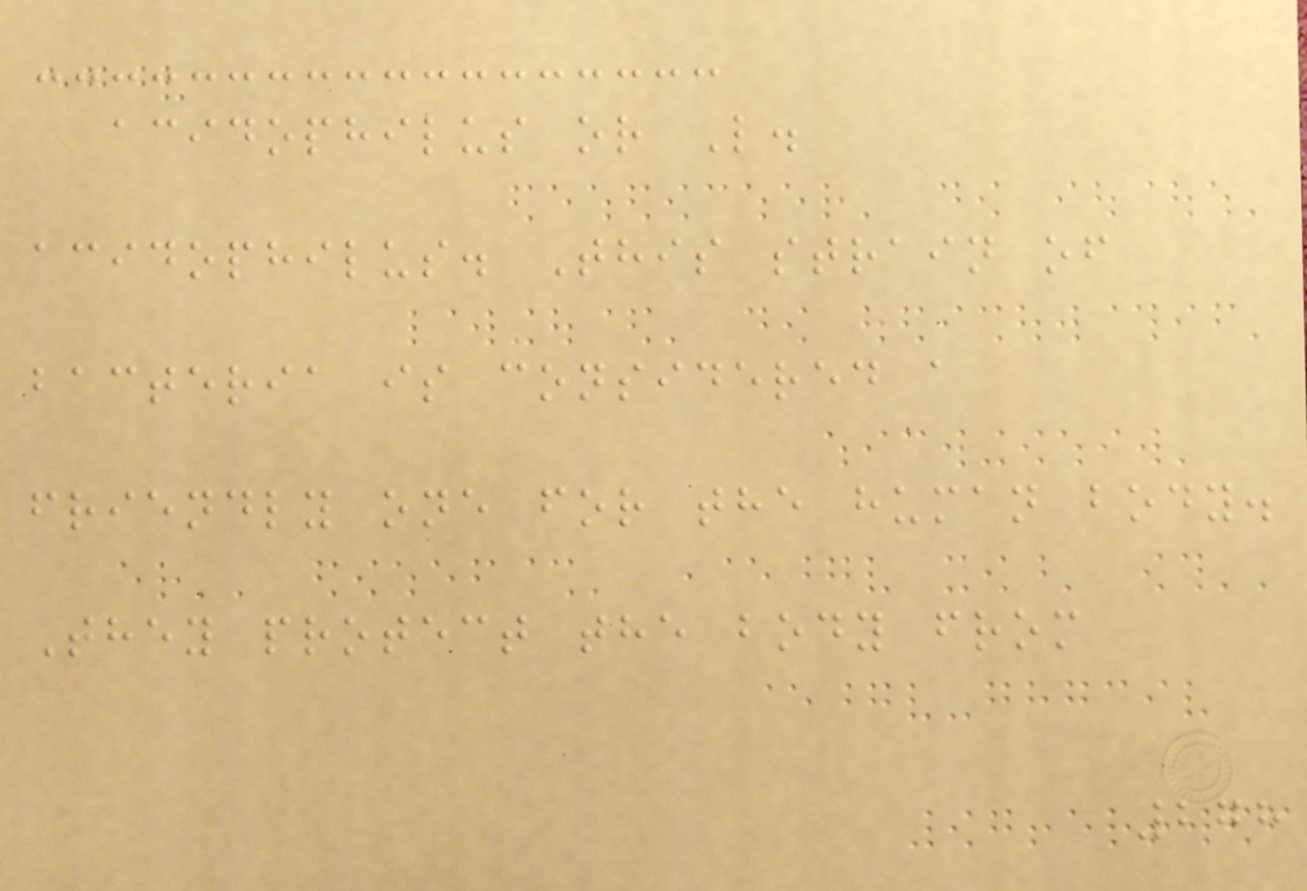acidophilus or L.
acidophilus. This strain of
bacteria is considered a
friendly one for the human body.
They protect the body from
278
